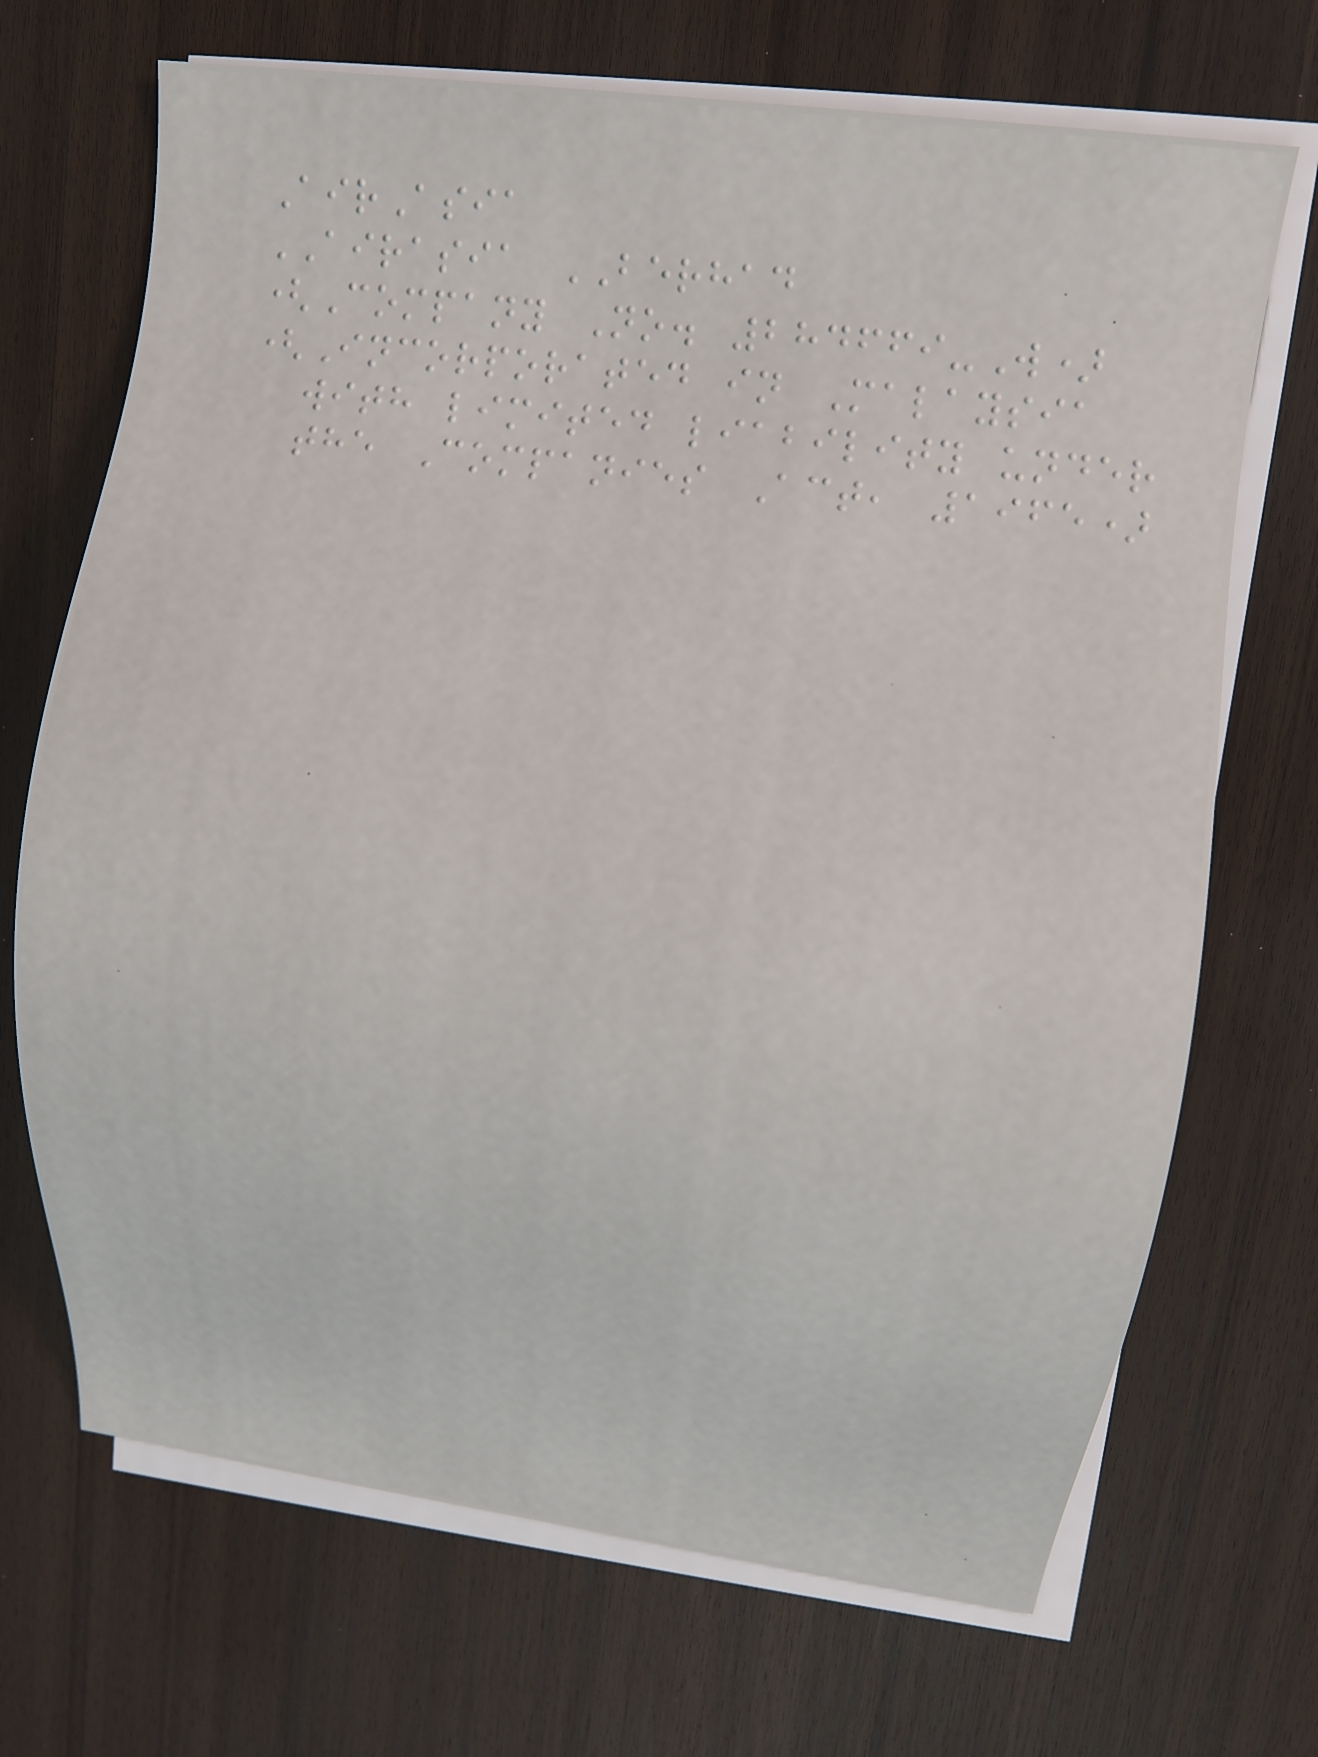AirAsia
AIRASIA BERHAD
(Company No. 284669-W)
(Incorporated in Malaysia
with limited liability under
the Companies Act, 1965)
